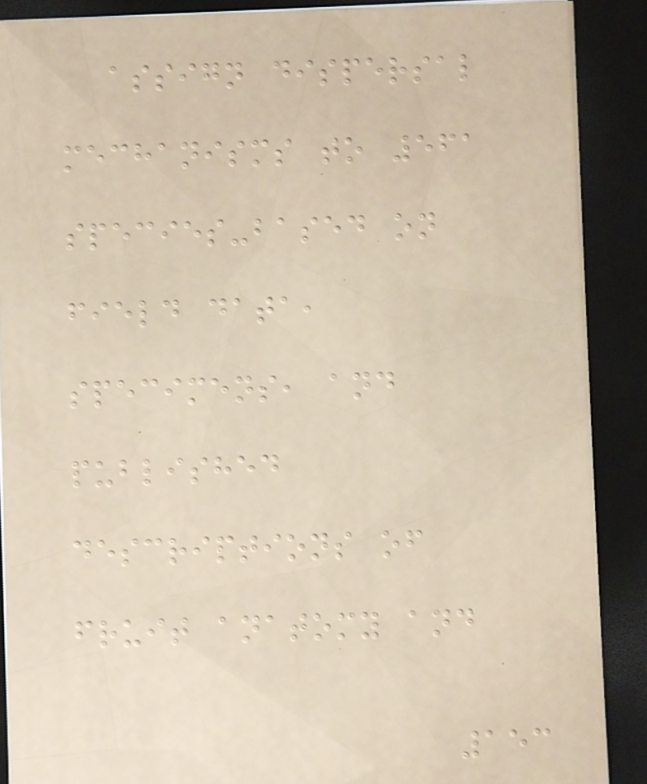assign dispersal
mechanisms to 561
species-based on
field data,
specimens, and
published
descriptions of
fruit anatomy and
153
